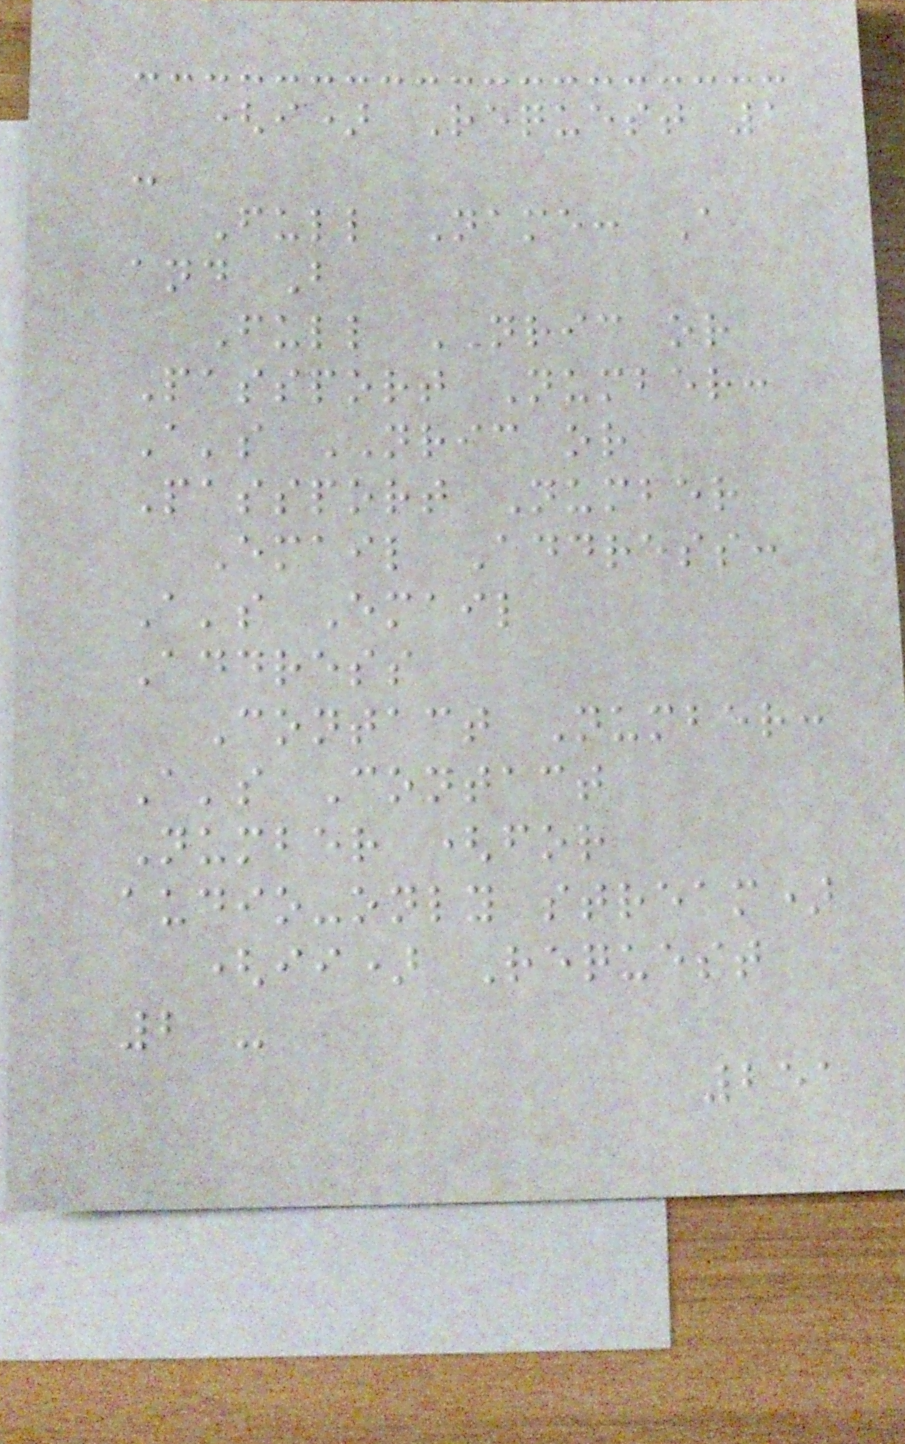(i) Request 1
-
Full Name: A
and B
Full NRIC or
Passport Number:
A's NRIC or
Passport Number
Email Address:
A's Email
Address
Contact Number:
A's Contact
Number (for
audio-only stream)
(ii) Request
2 -
251
